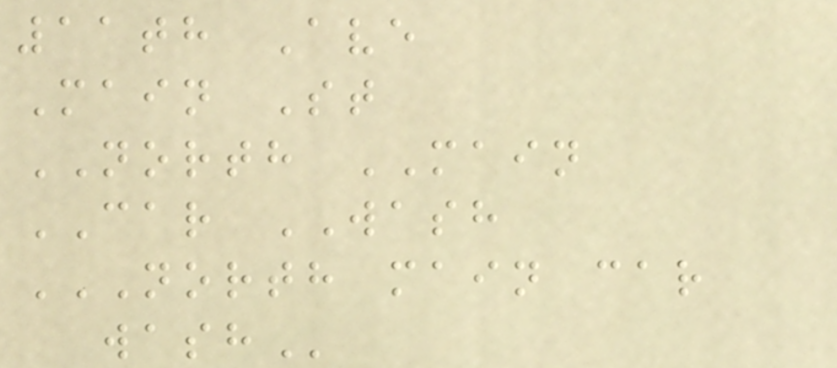11th Ave
Main St
NORTH MAIN
CAR WASH
NORTH MAIN CAR
WASH
